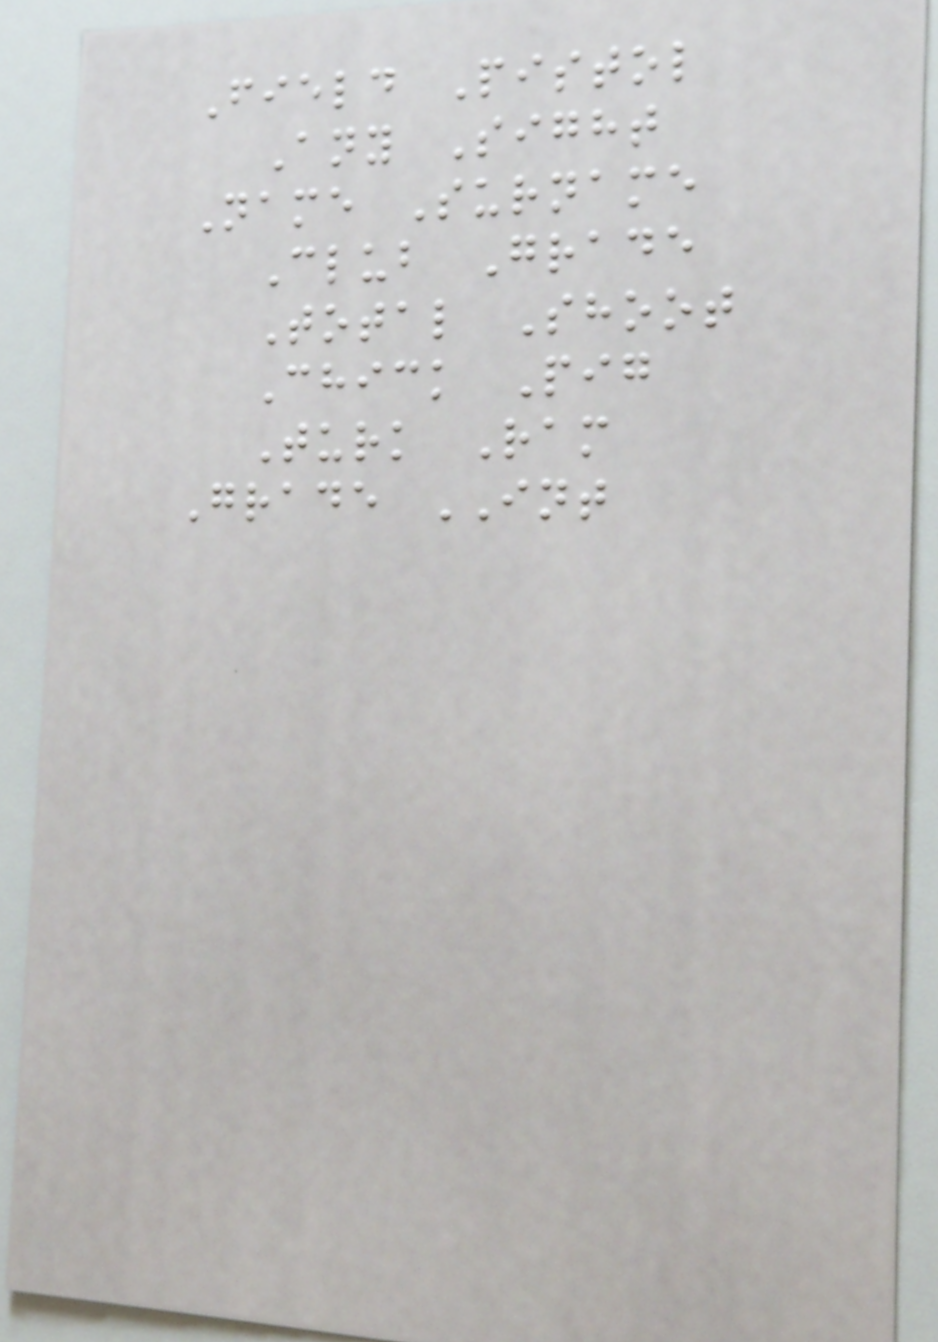Field Pistol
Any Sight
Name Surname
Club Grade
Total Shoot
Chick Pig
Turk Ram
Grade INT
